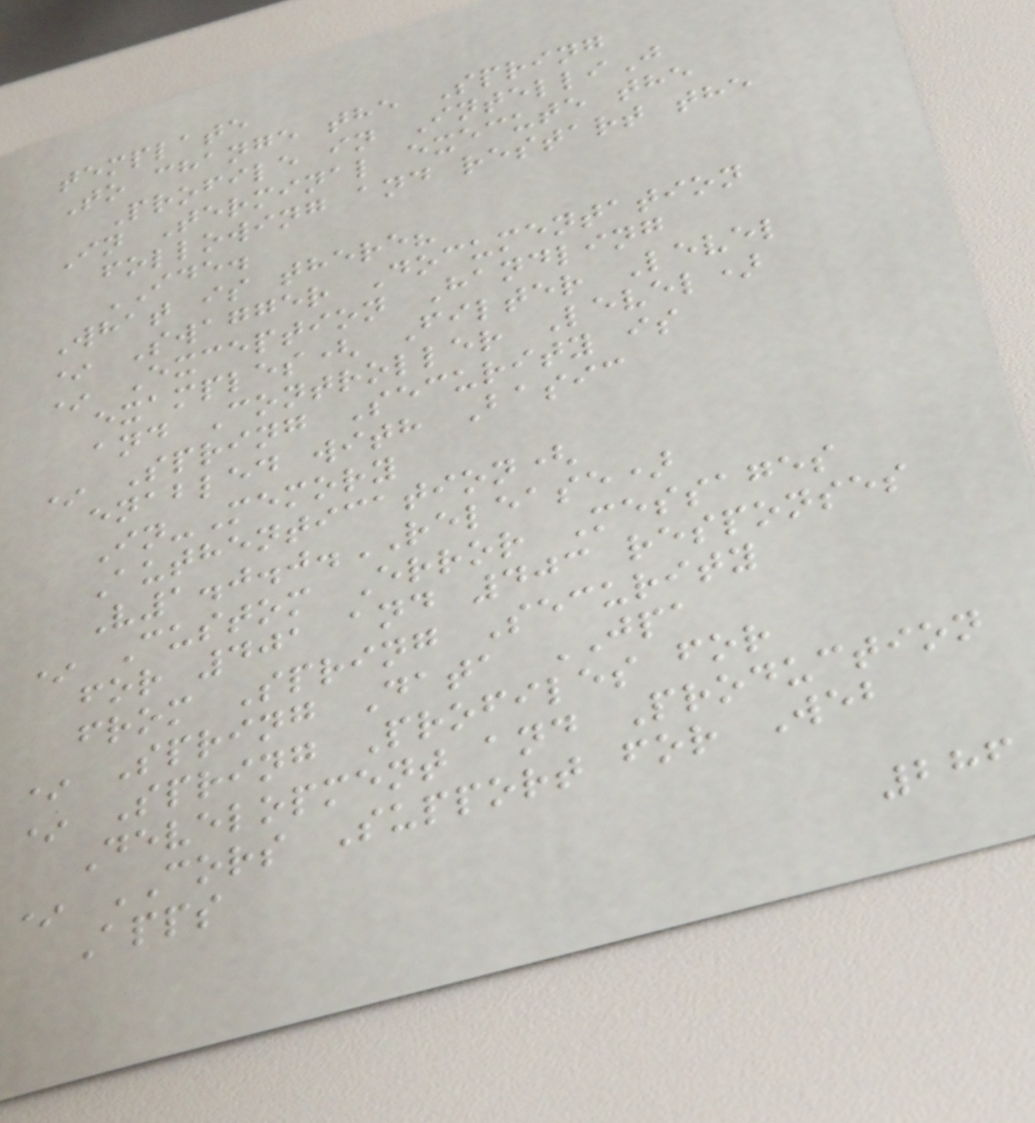template
To change the Spring
Profile in IntelliJ
In Terminal execute the
following and restart the
IDE.
What is there?
* Swagger Documentation
* Exception Handling
examples( Filter Level
and Controller Level)
* Spring Security is
enabled with Basic
In-Memory
Authentication(
V1.0.0.RELEASE)
* Custom Error Messages
for 401 and 403 responses
from Spring Security
* Spring Data JPA
* Spring Profiles for
Development and Production
* CORS Support for Web
Apps
286
